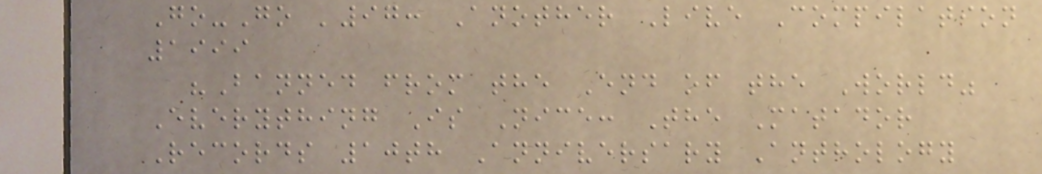Go-Go '97: Another Live Compilation
1999
"Banned from the End of the World"
Everything Is Nice: The Matador
Records 10th Anniversary Anthology
